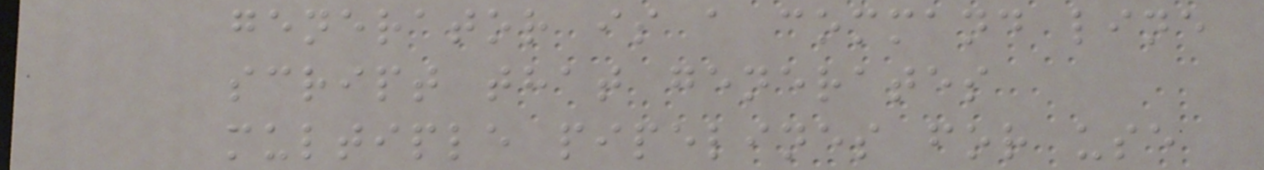generator is a command line
script that generates
multiple pipelines for use
